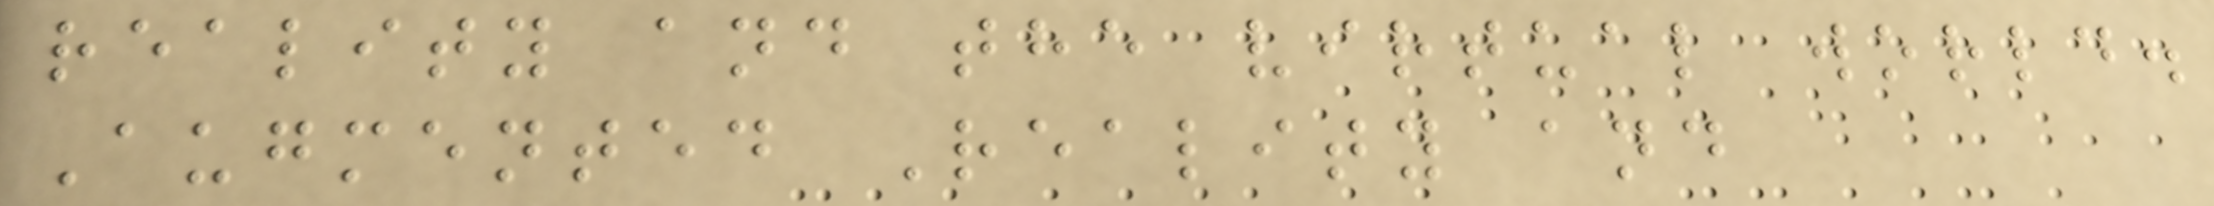reality and the virtual world.
Augmented Reality and
